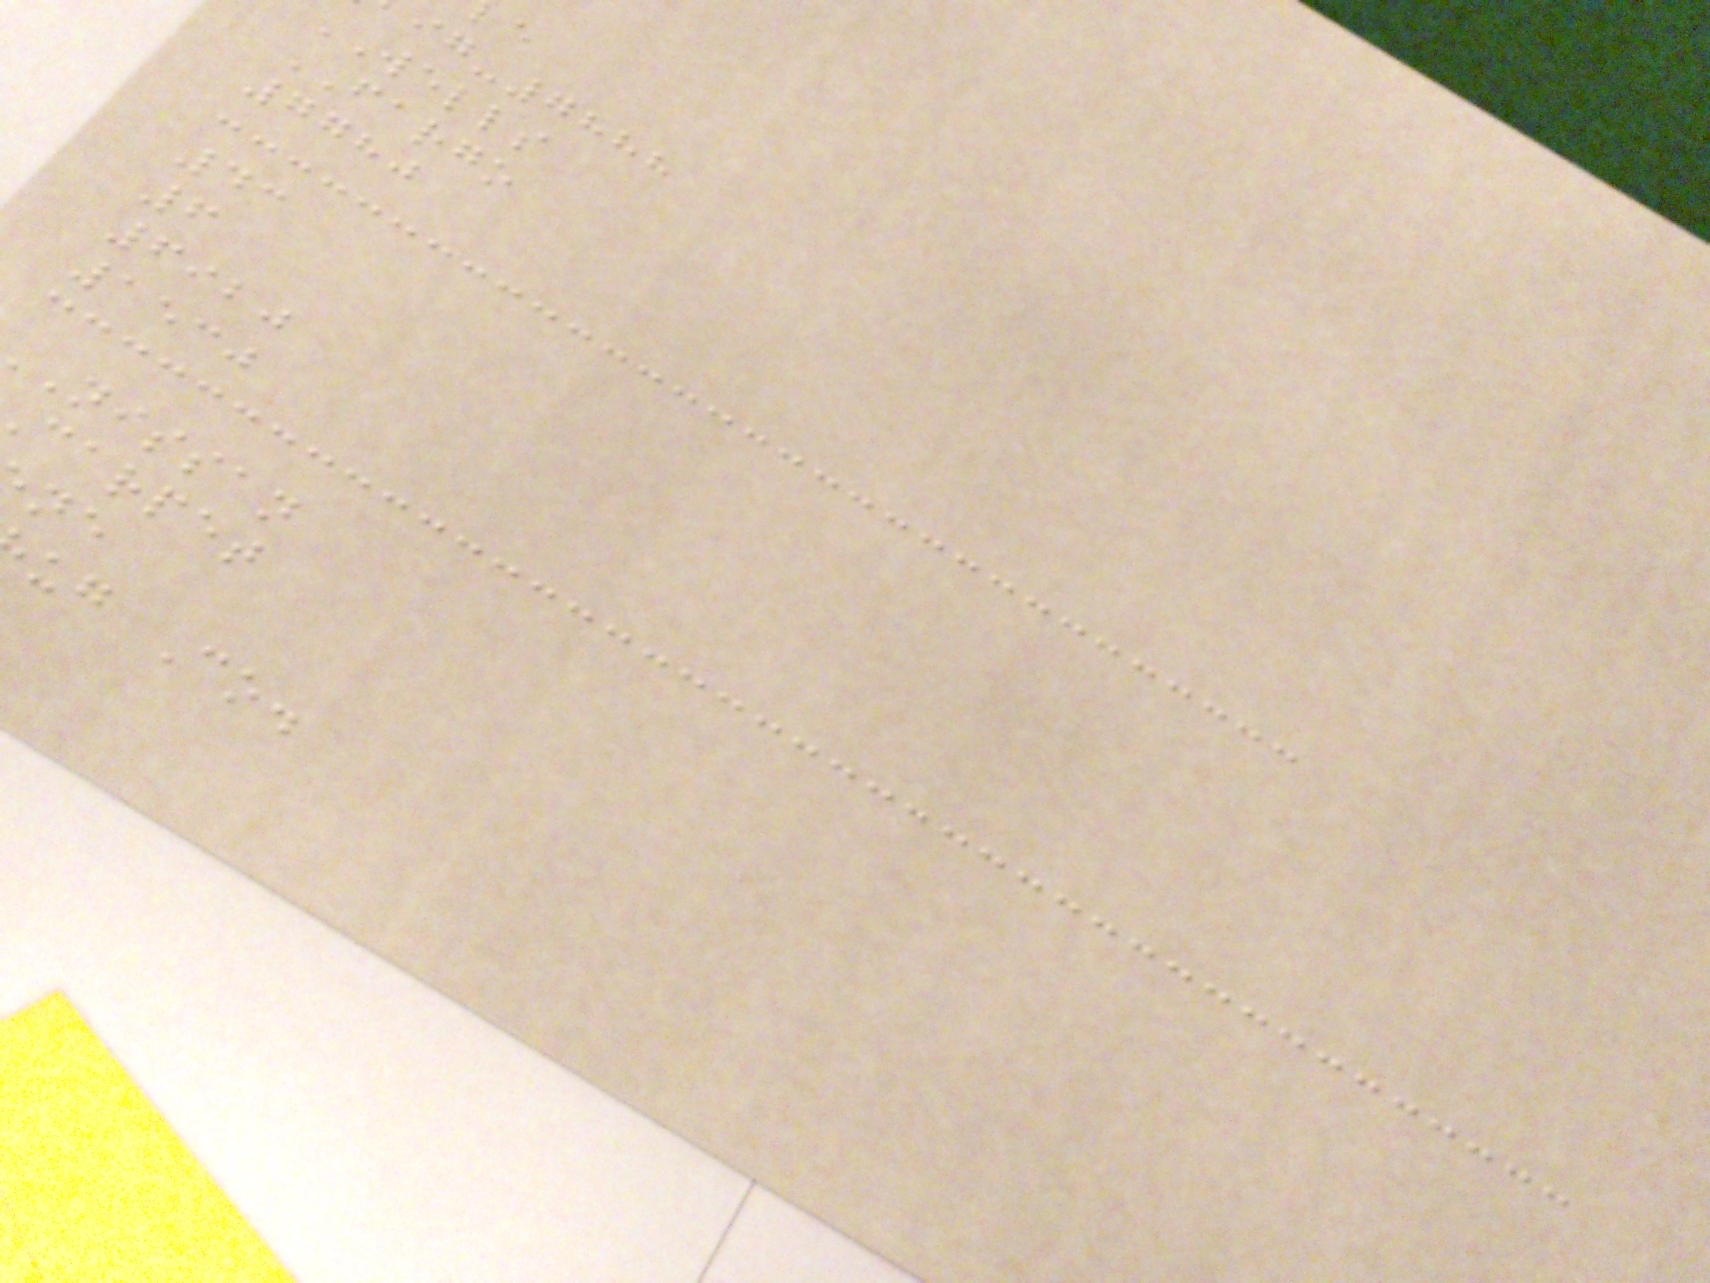-7888
WELLS
FARGO
7780
43
6
6920
1530
nissan
carpet
ug Co.
